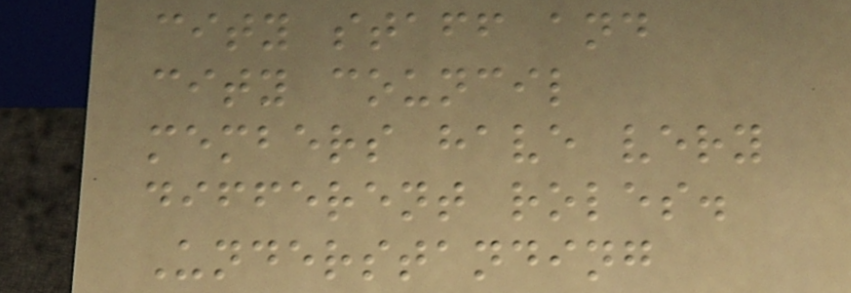city staff and
city council
members have very
different roles.
Understanding
